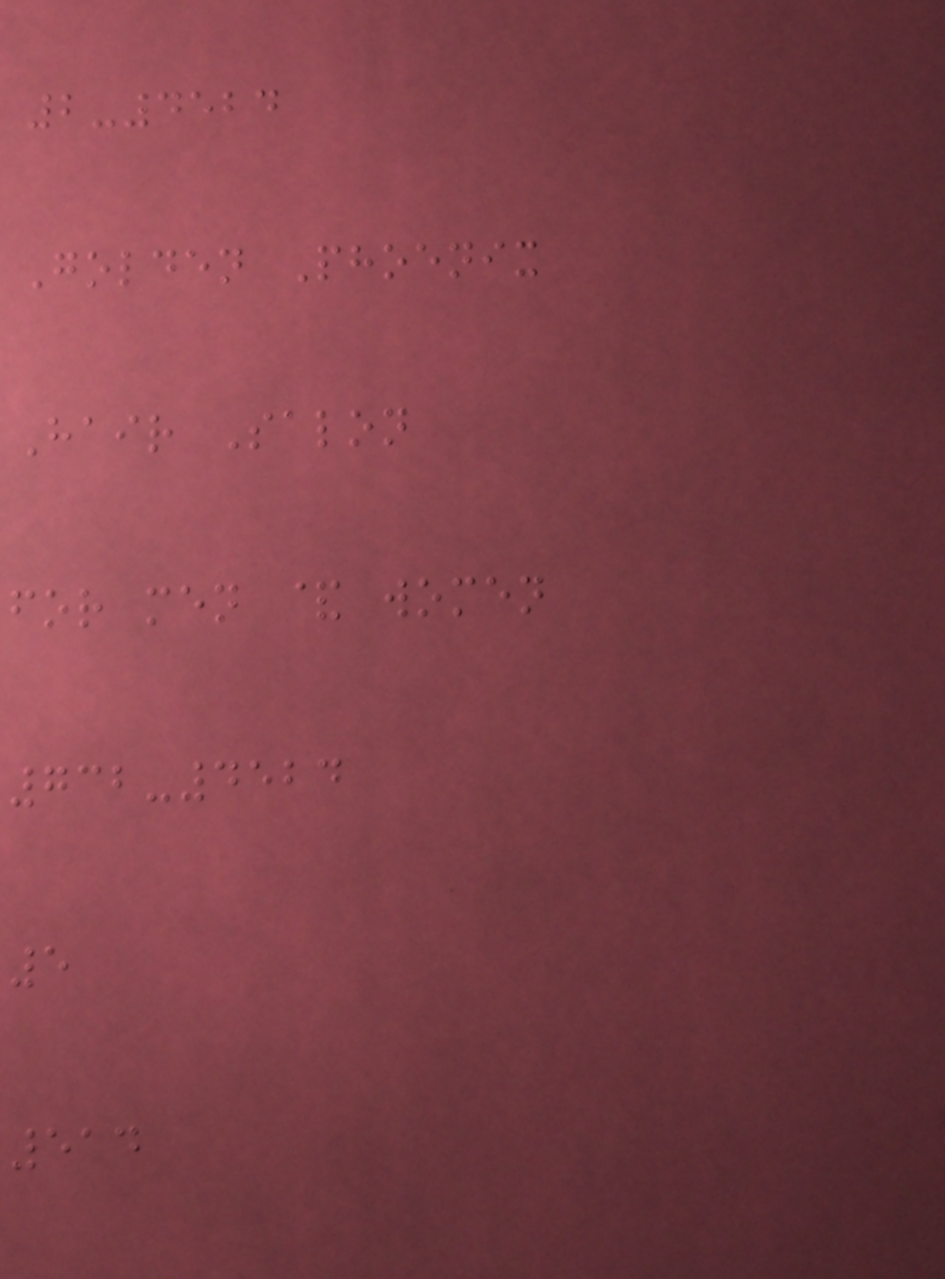2-4524
Golden Phoenix
Hair Salon
for men & women
732-4524
5
514
